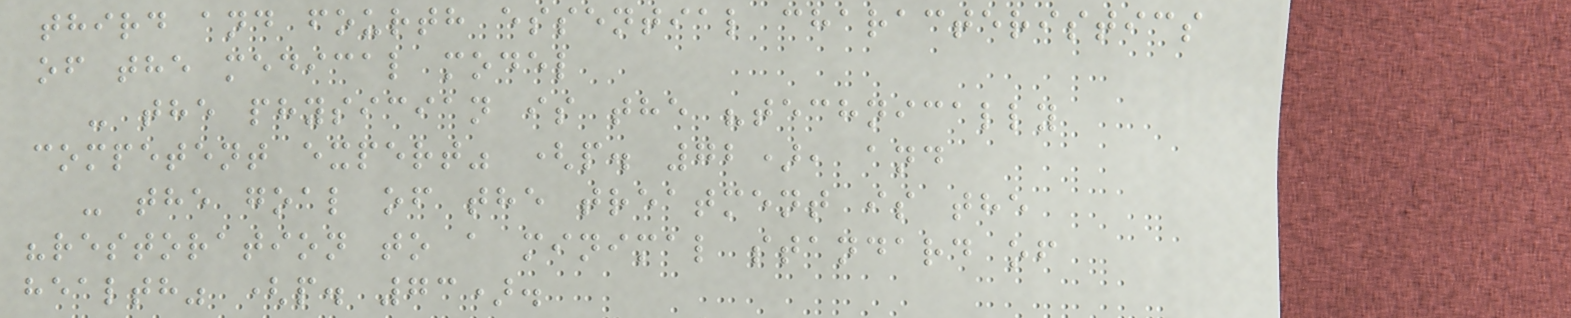third and fourth essential characteristics
of the medical model
- the physician is the "technically
competent expert" (p. 72), and
- the goal of the treatment is the
"restoration to a minimal standard of
health" (p. 73).
